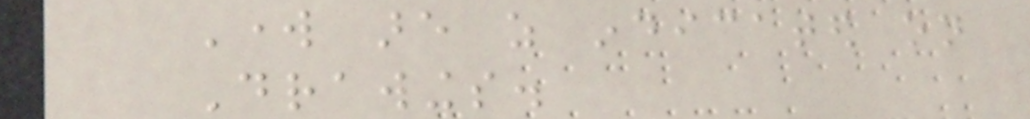Work are as indicated on
Drawings.
